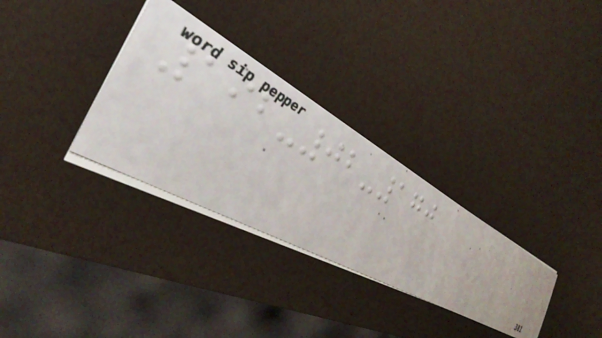192-02-170
